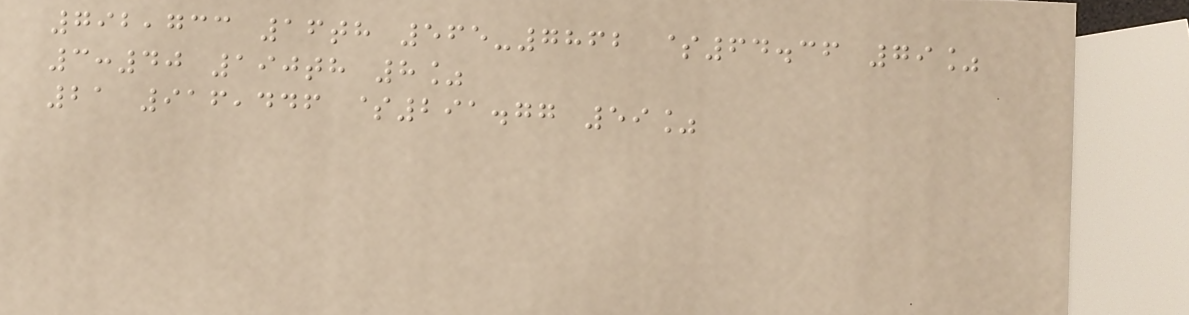792,733 16th 565-7862 $64.36 79%
3:40 190th 8%
21 916,446 $291.77 59%
